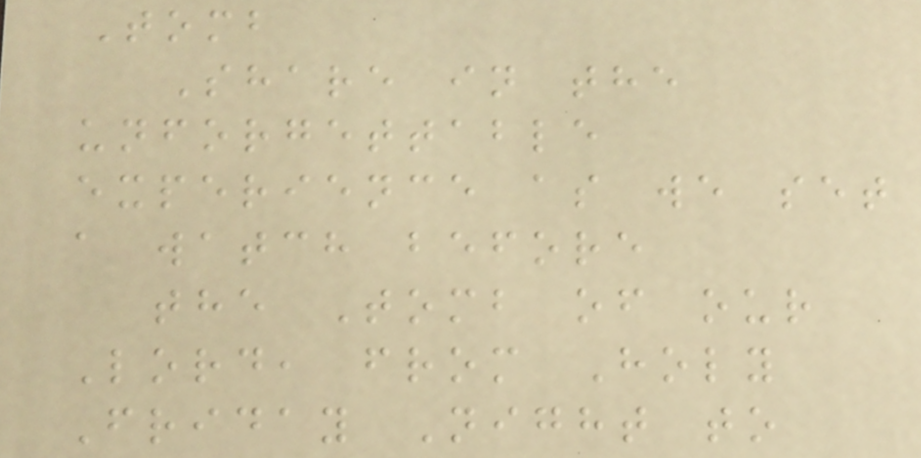Tomb
Share in the
unforgettable
experience as we set
a watch before
the Tomb of our
Lord, from Holy
Friday Night to
